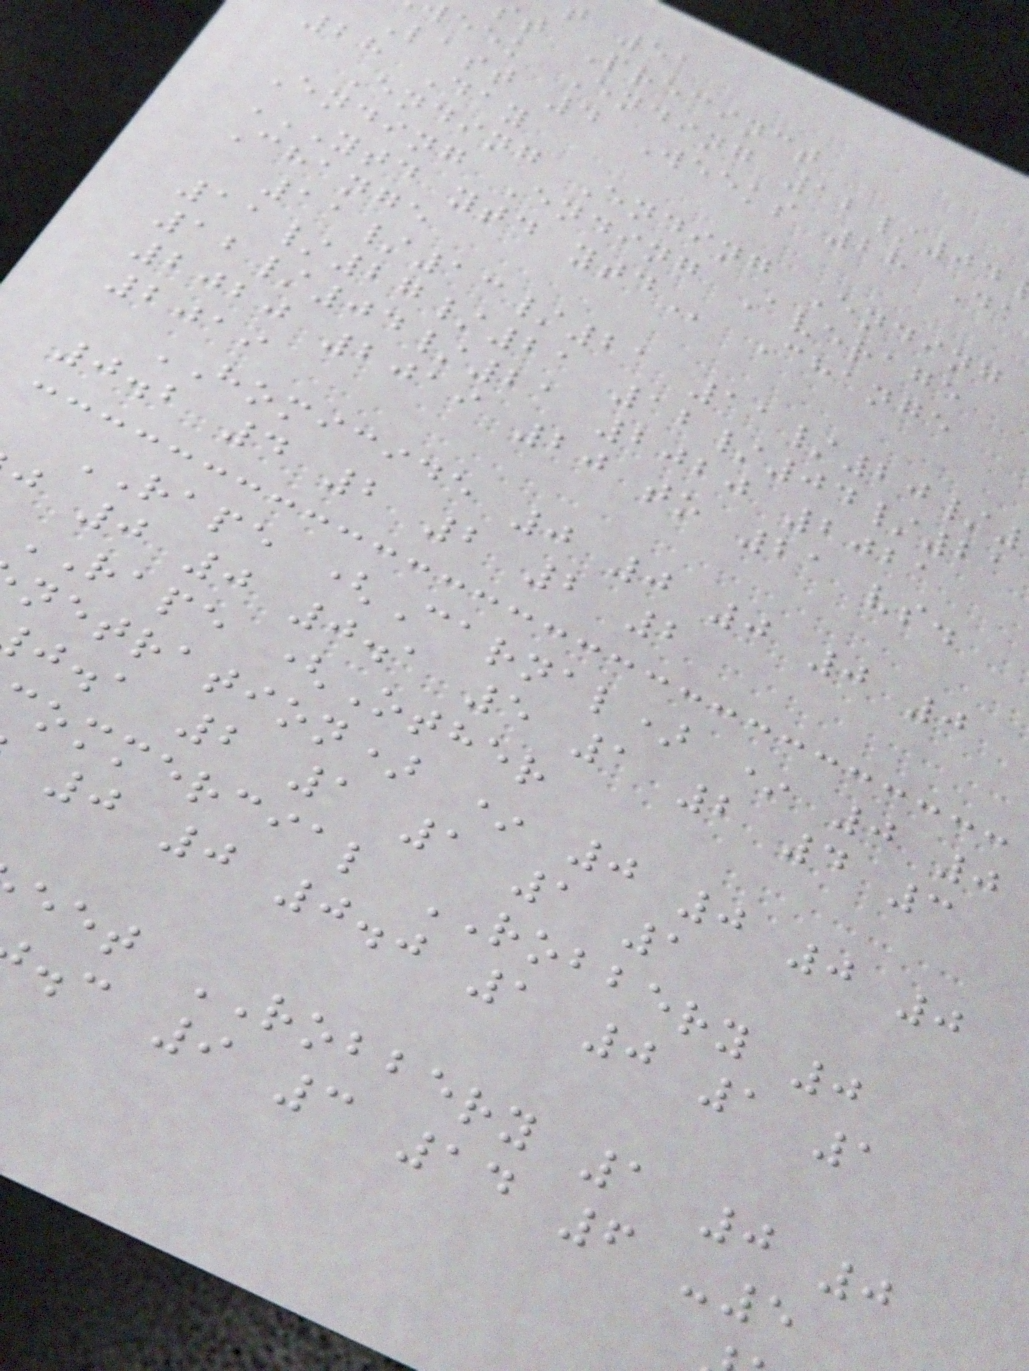t 51
t Precinct
eek Ending 12/04
Last 4 Weeks 28 Da
28 Day
Ending Ending Ending
Ending Ending Average
YTD YTD YTD Change
Change
11/13/21 11/20/
11/27/21 12/04/21
12/04/21 2020 2021
2020 2019 20 to 21 vs.
2019
HOMICIDE 0 0 0 0 0
0.2 4 2 2 2 2
RAPE (Carnal) * 0 0
j 0 0 0.1 5 1 2 4 3
RAPE (Other
netration) * 0 0 0 0
j.a 2 1 1 1 1
ommercial ROBBERY 0
0 0 0.0 1 0 1 1
eet ROBBERY 1 0 0
.c 9 3 14 6 -5
